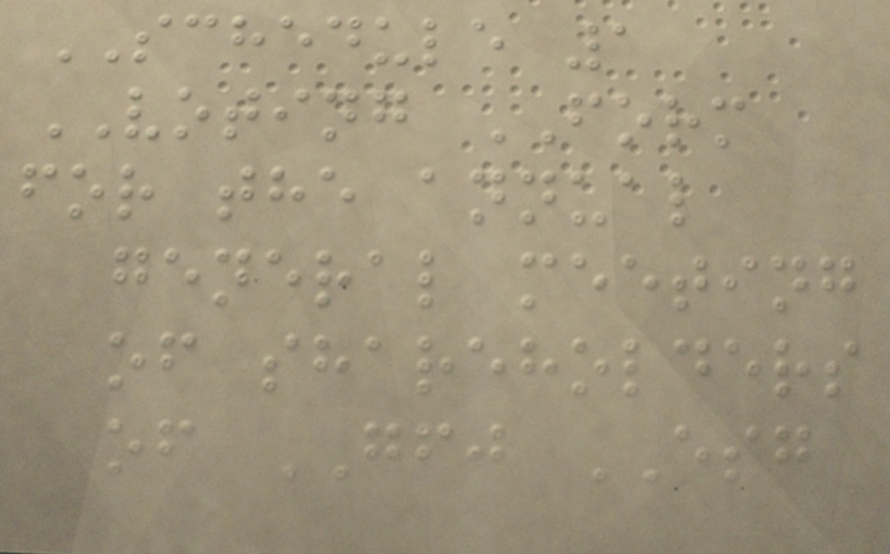SCHEDULE 1
VOTING FORM
for the annual
general meeting
of shareholders
of GFJ ESG
